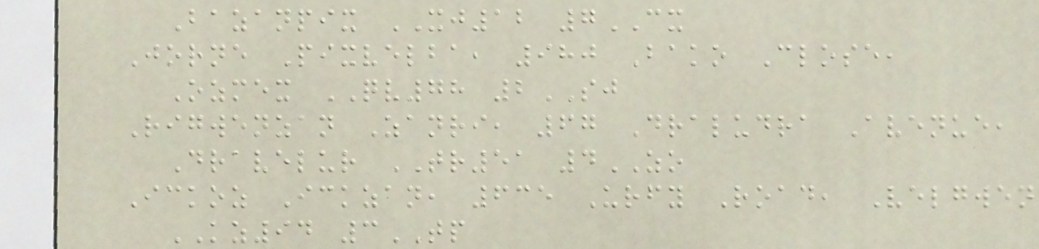Bazanpix XJ12 7CX
Jorne Pixvelba, 980 Bako Close,
Ozmex QV78 2SJ
Rigwenzan Zanri, 67 Draludra Avenue,
Dravelur TR51 4ZO
Ickoz Ickzan, 635 Urfy Road, Velgwen
KZ94 3TP
